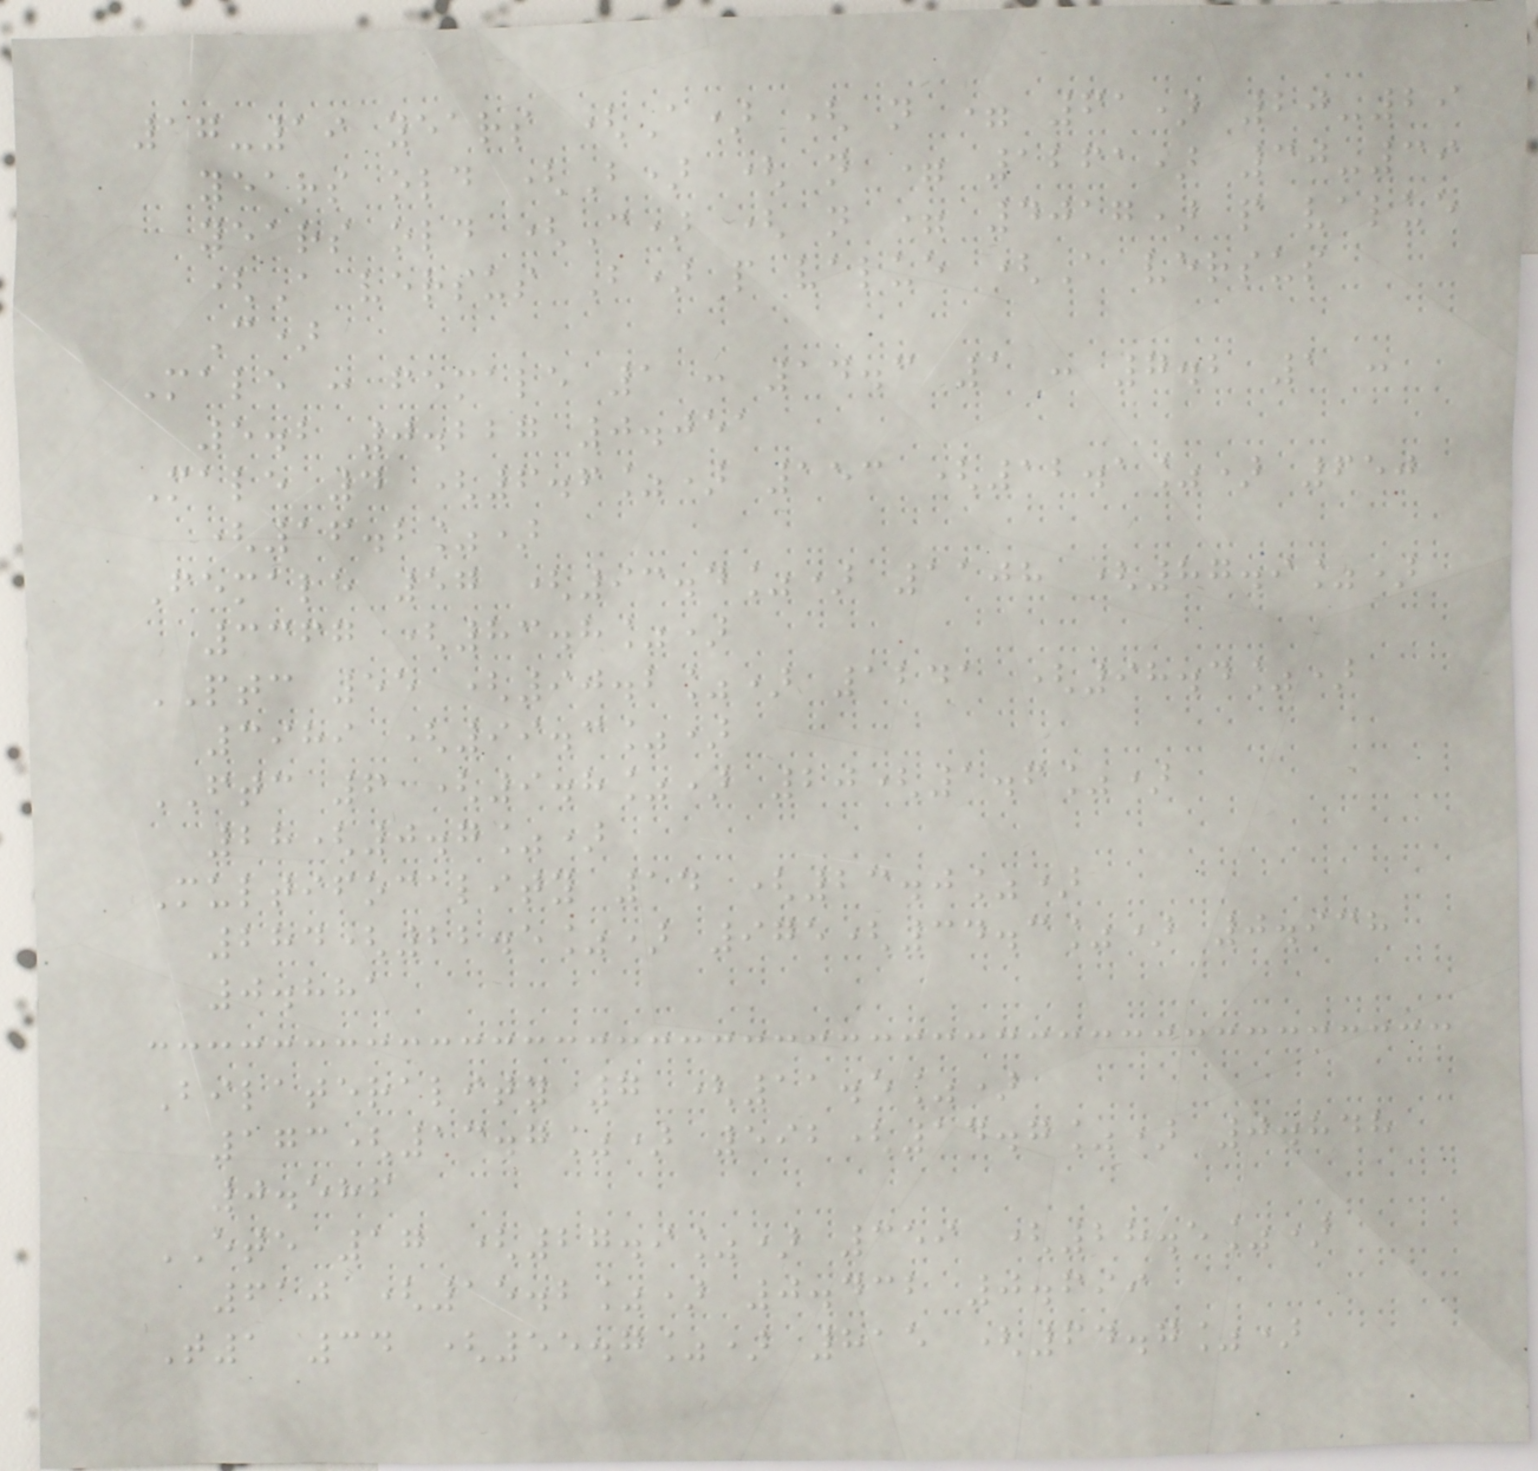17-19 years (A) ( n = 61) 20-29
years old (B) ( n = 1261) 30-39
years old (C) ( n = 4017) p value
(A versus B) p value (A versus
C)
Male : female 1 : 14.3 1 : 7.2 1 :
5.2 0.227 0.051
Male 4 (6.6%) 153 (12.1%) 650
(16.2%)
Female 57 (93.4%) 1108 (87.9%)
3367 (83.8%)
PTC 55 (90.2%) 1241 (98.4%)
3989 (99.3%)
FTC 6 (9.8%) 20(1.6%)
28(0.7%)
Multifocality 14 (23.0%)
284(22.5%) 975(34.3%) 0.938
0.881
Bilaterality 7 (11.5%)
173(13.7%) 592(14.7%) 0.848
0.586
ETE 17 (27.9%) 359 (28.5%)
610 (15.2%) 0.432 0.699
T1 34 (55.7%) 815 (64.7%)
